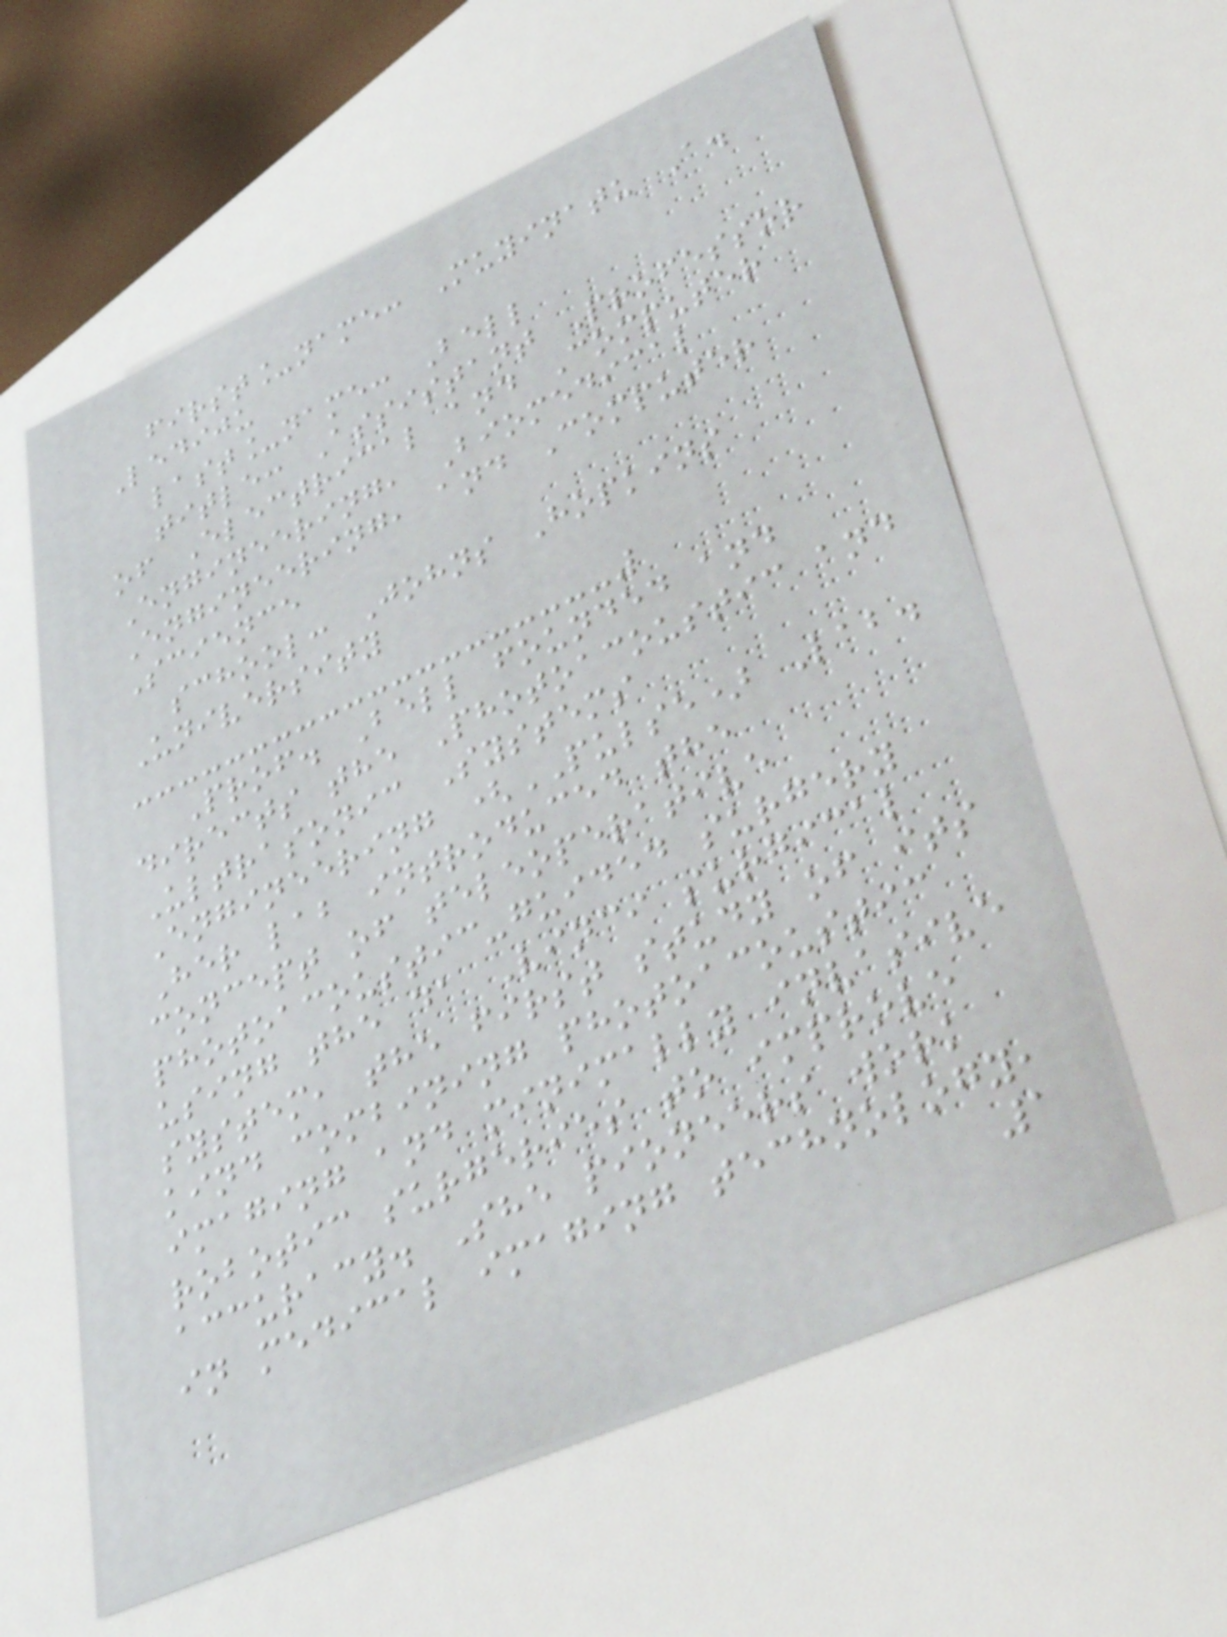first_name: Muyinatu A.
Lediju
last_name: Bell
title: Assistant Professor
of Electrical and Computer
Engineering, Biomedical
Engineering, and Computer
Science
school: Johns Hopkins
University
Prof. Bell founded and
directs the Photoacoustic and
Ultrasonic Systems
Engineering (PULSE) Lab.
Her lab introduced the
concept of teleoperative
photoacoustic-guided surgery
using the da Vinci surgical
system, the first study of its
kind combining photoacoustic
imaging and minimally invasive
robotic surgeries to improve
accuracy. She pioneers work
in medical imaging technology,
1
